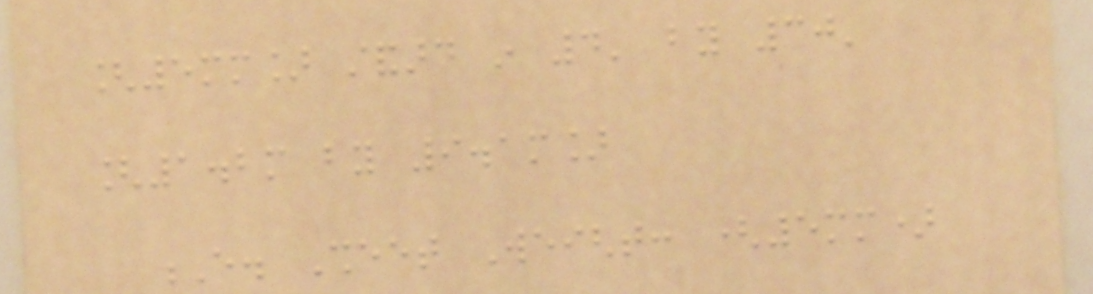[5mm] standard in 4' by 30'
[1.2m by 9.1m]
E. Sheet Weight: (5mm)
